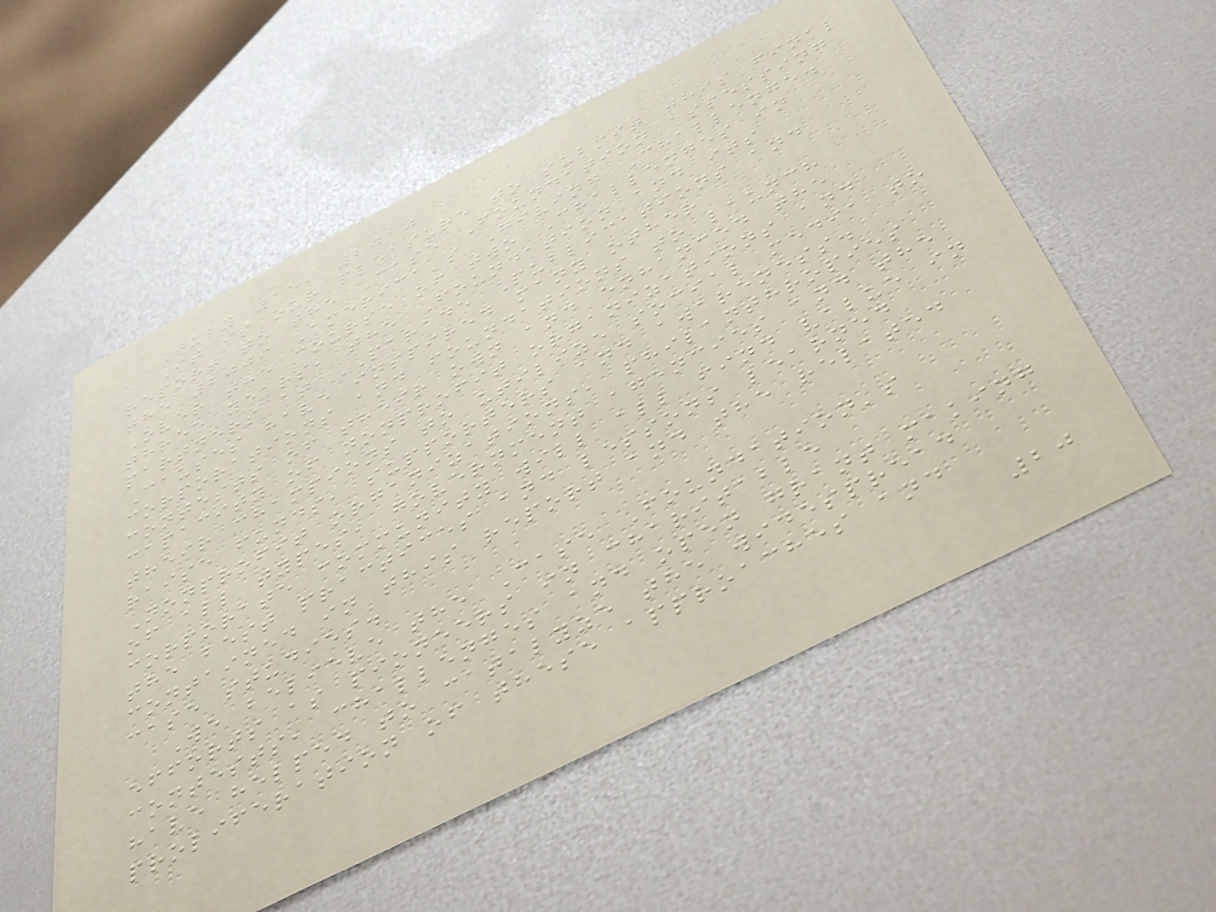July 15, 2010
It is our pleasure to submit this final
report to the Case Foundation assessing
the 2009 America's Giving Challenge.
Over the course of two Challenges in
three years, the Foundation and its
partners at PARADE Publications and
Causes have inspired many other
corporations and foundations to launch
contests of their own and enhanced the
capacity of nonprofit organizations and
their champions to utilize social media to
raise funds, supporters and awareness.
Nonprofit organizations, philanthropies
of all types, government agencies and the
corporate community will all find value in
the best practices and lessons learned
contained in this report and the related
case studies.
We believe the Case Foundation's
efforts as pioneers in charitable
contests, challenges and open grant making
have helped to catalyze the widespread
proliferation of these approaches and
20
